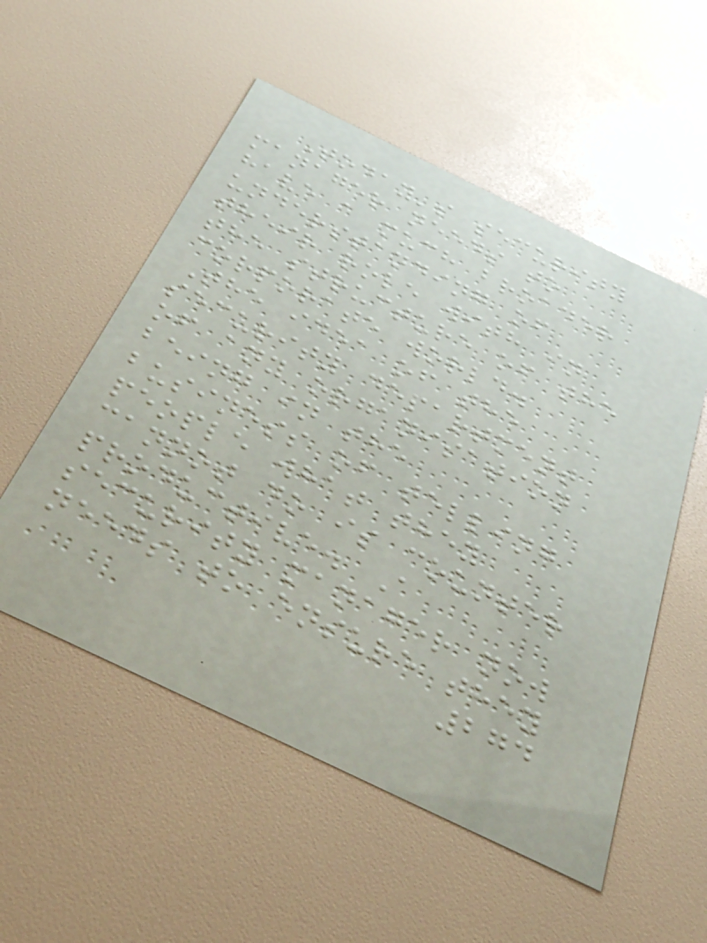Today's security
manager needs to
have a much broader
understanding of
their role with in
the structure of the
corporate world.
The idea of the
security department
of any organisation
being in the
business of telling
people what they
cannot do is counter
productive. A
security manager now
needs to ensure they
274
